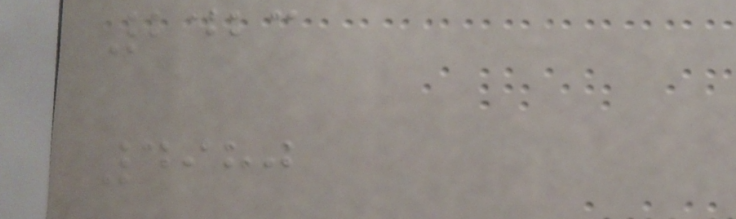2423
4980
